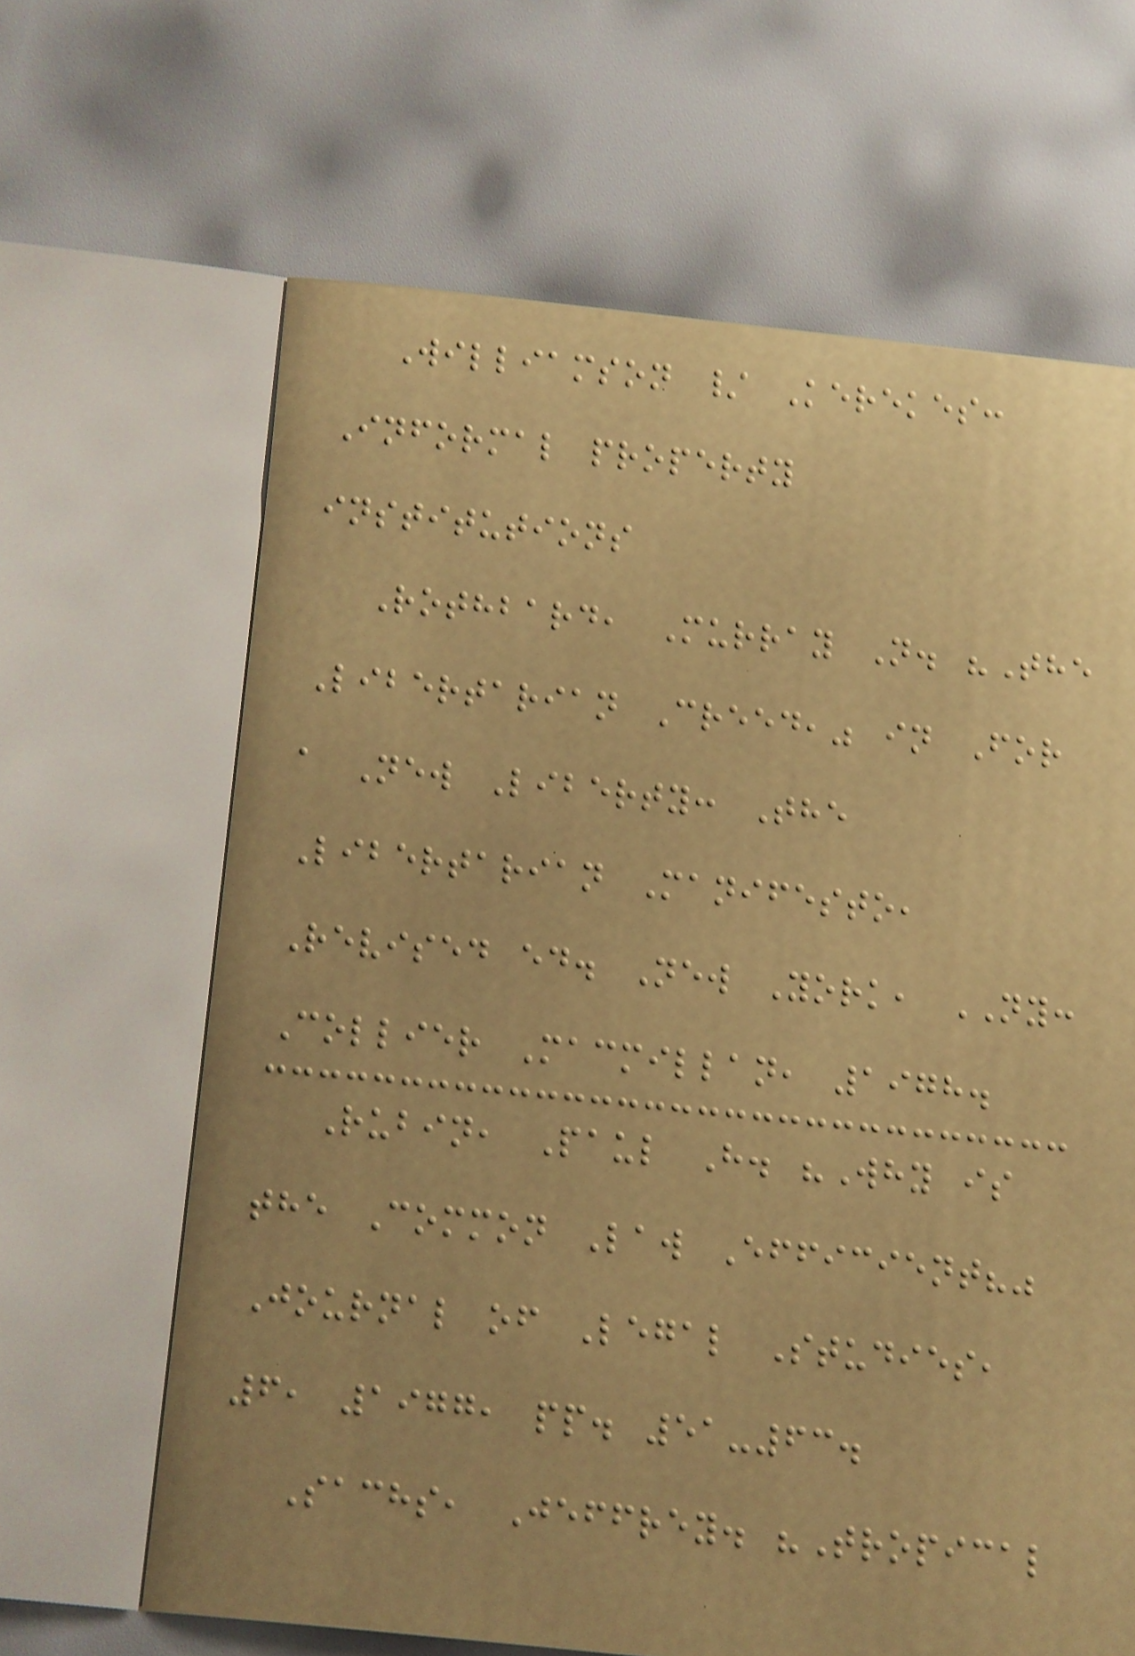Williamson / Kerekes:
Informal property
institutions
Rothbard, Murray N. "The
Libertarian Creed," in For
a New Liberty: The
Libertarian Manifesto,
Revised ed. New York, NY:
Collier Macmillan, 1978.
Rubin, Paul H. "Why is
the Common Law Efficient?"
Journal of Legal Studies,
6, 1977, pp. 51-63.
Sachs, Jeffrey. "Tropical
